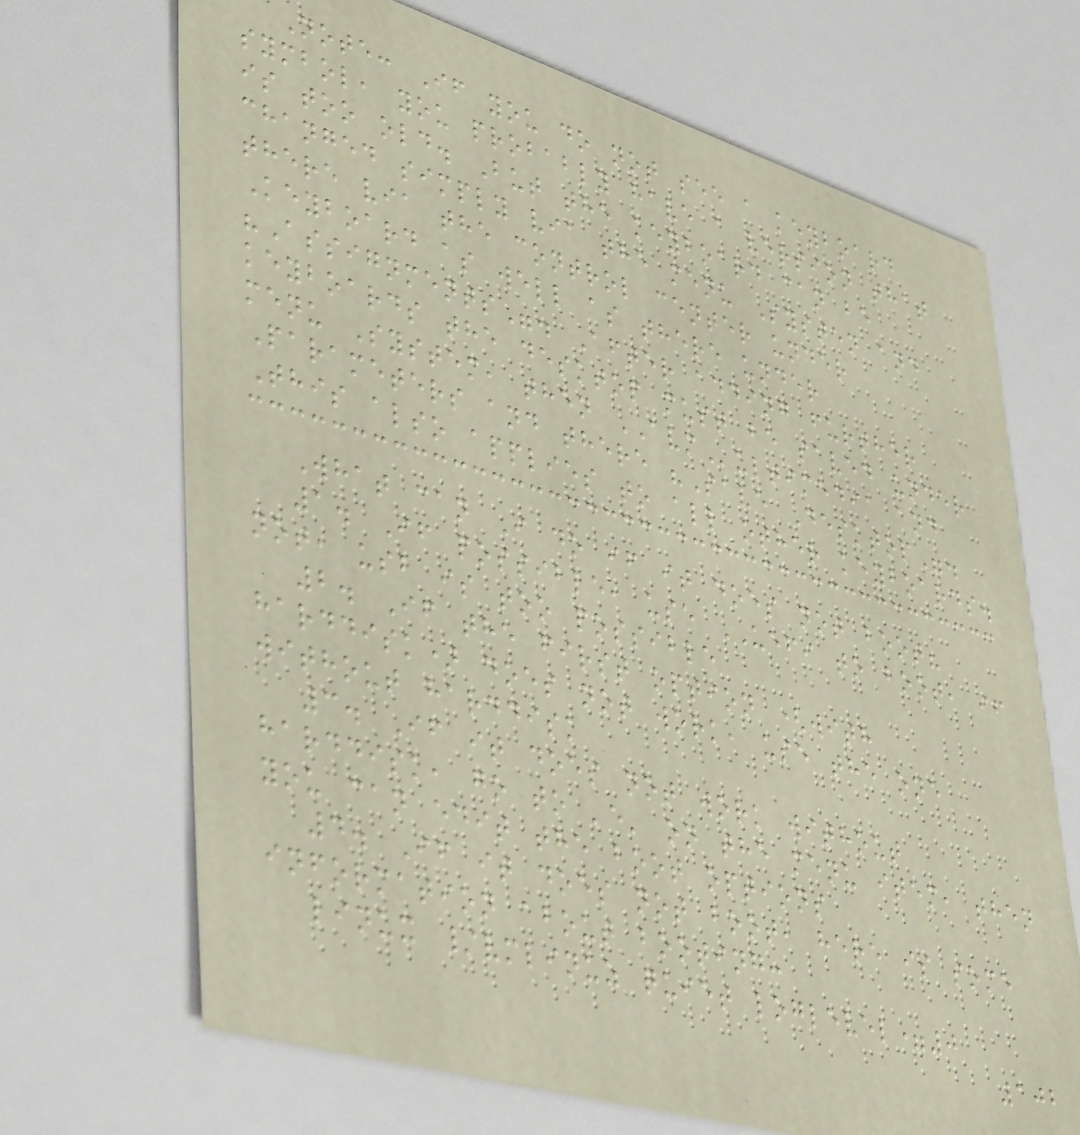Note: If you do not see a keyboard
symbol, you probably have a version that
is too old. But the keyboard can be
changed simply via the menu Systen and
there via the control center under
Keyboard as well as there under
"Assignments". After adding further
keyboards the desktop must be saved under
menu System, then AVMultimedia and
Parameters and there "Save Desktop".
This also applies to all other keyboards.
What can I do if it does not boot?
1. If possible, use UEFI to boot, if
not, usb is too possible
2. If the first option (with
harddisk) does not work, use the one
without harddisk
3. If it does not work without
harddisk, go to 'e' on the menu item, then
you can edit the boot options
4. If it does not boot, here is some
information about booting:
linux /vmlinuz quiet loglevel=0
102
